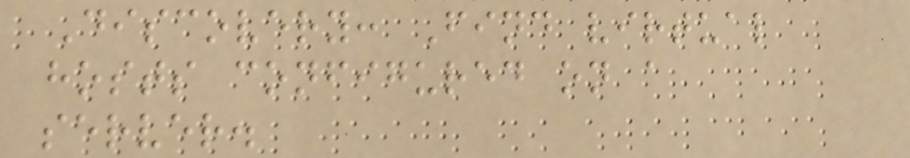Discovery: Find virtual
hosts configured on a
server.
